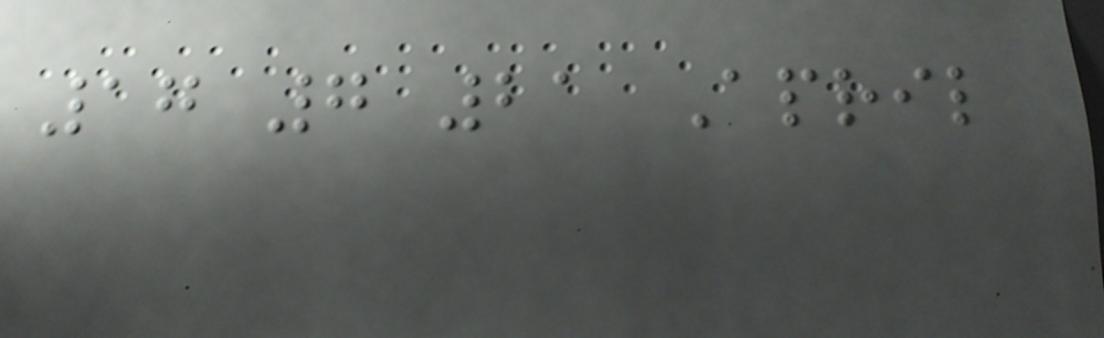17 7 21 April
